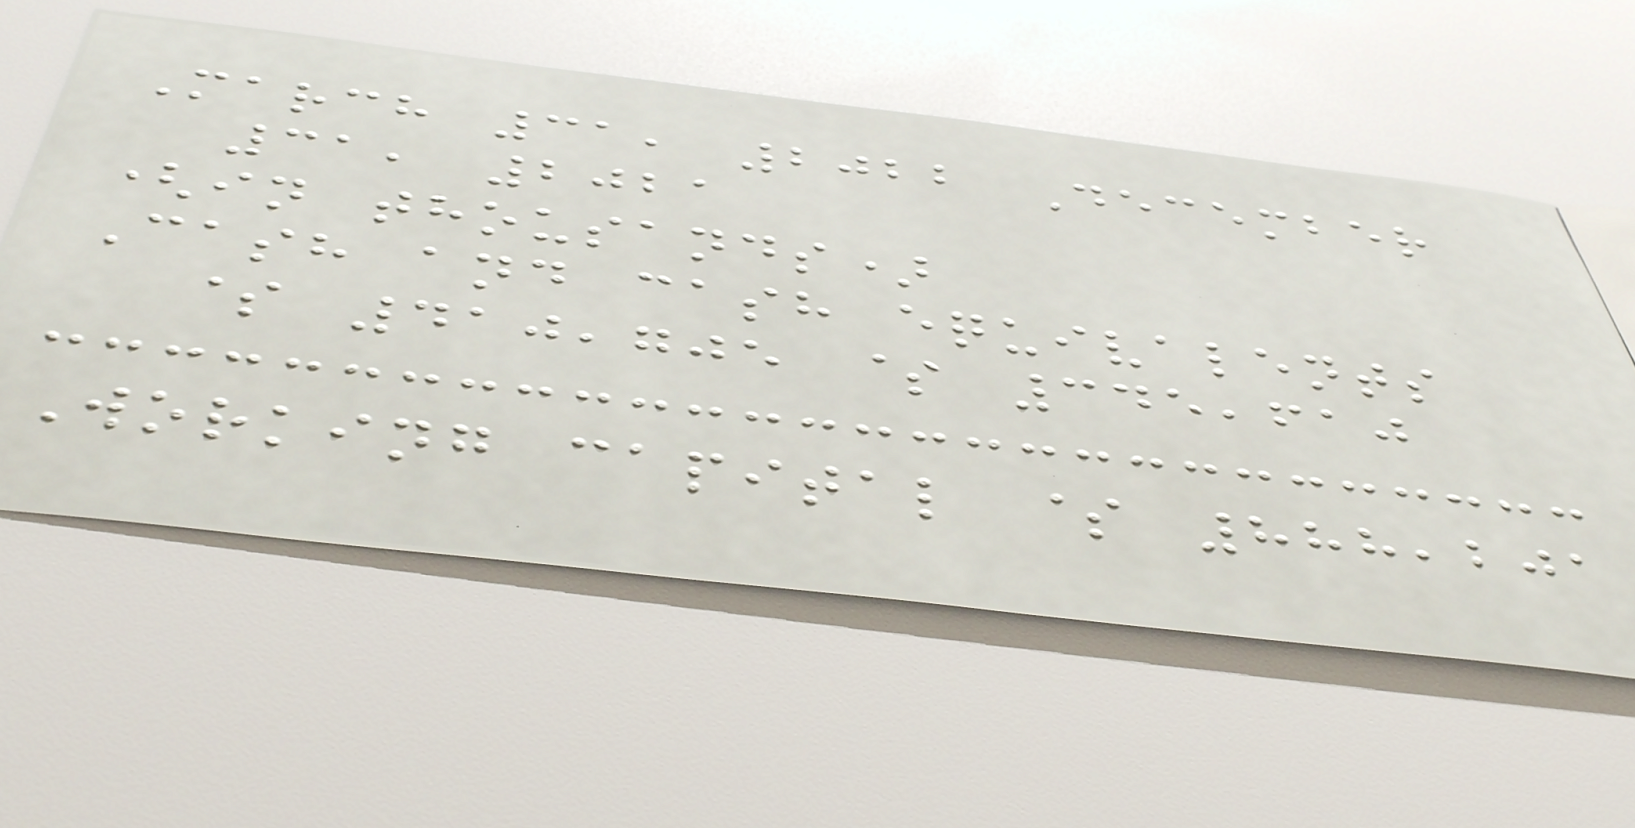March 31, 2022 December
31, 2021
(in thousands)
Cash and cash equivalents
$ 410,705 $ 345,610
Working capital $ 888,201
